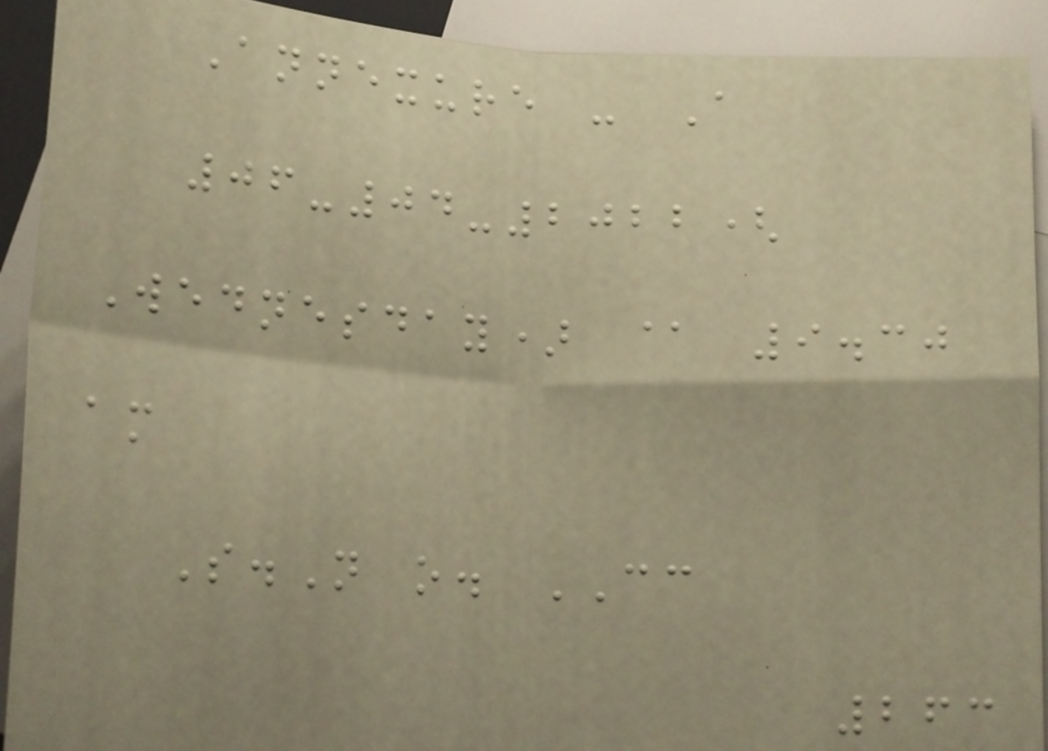Annexure - A
06-04-2022(
Wednesday) @ 9.30
am
S.N o. CC
263
